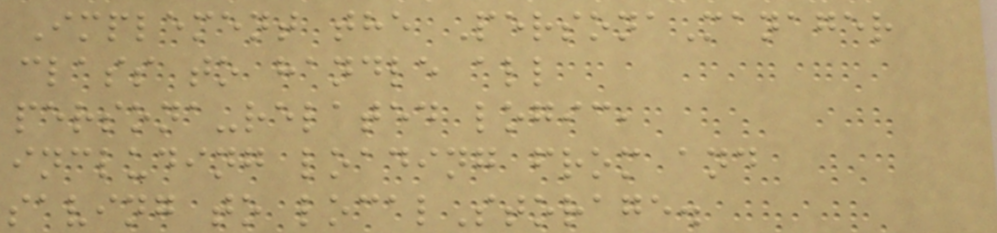Implement the PersonaManager
class to handle all
persona-related logic,
including loading from and
saving to localStorage.
